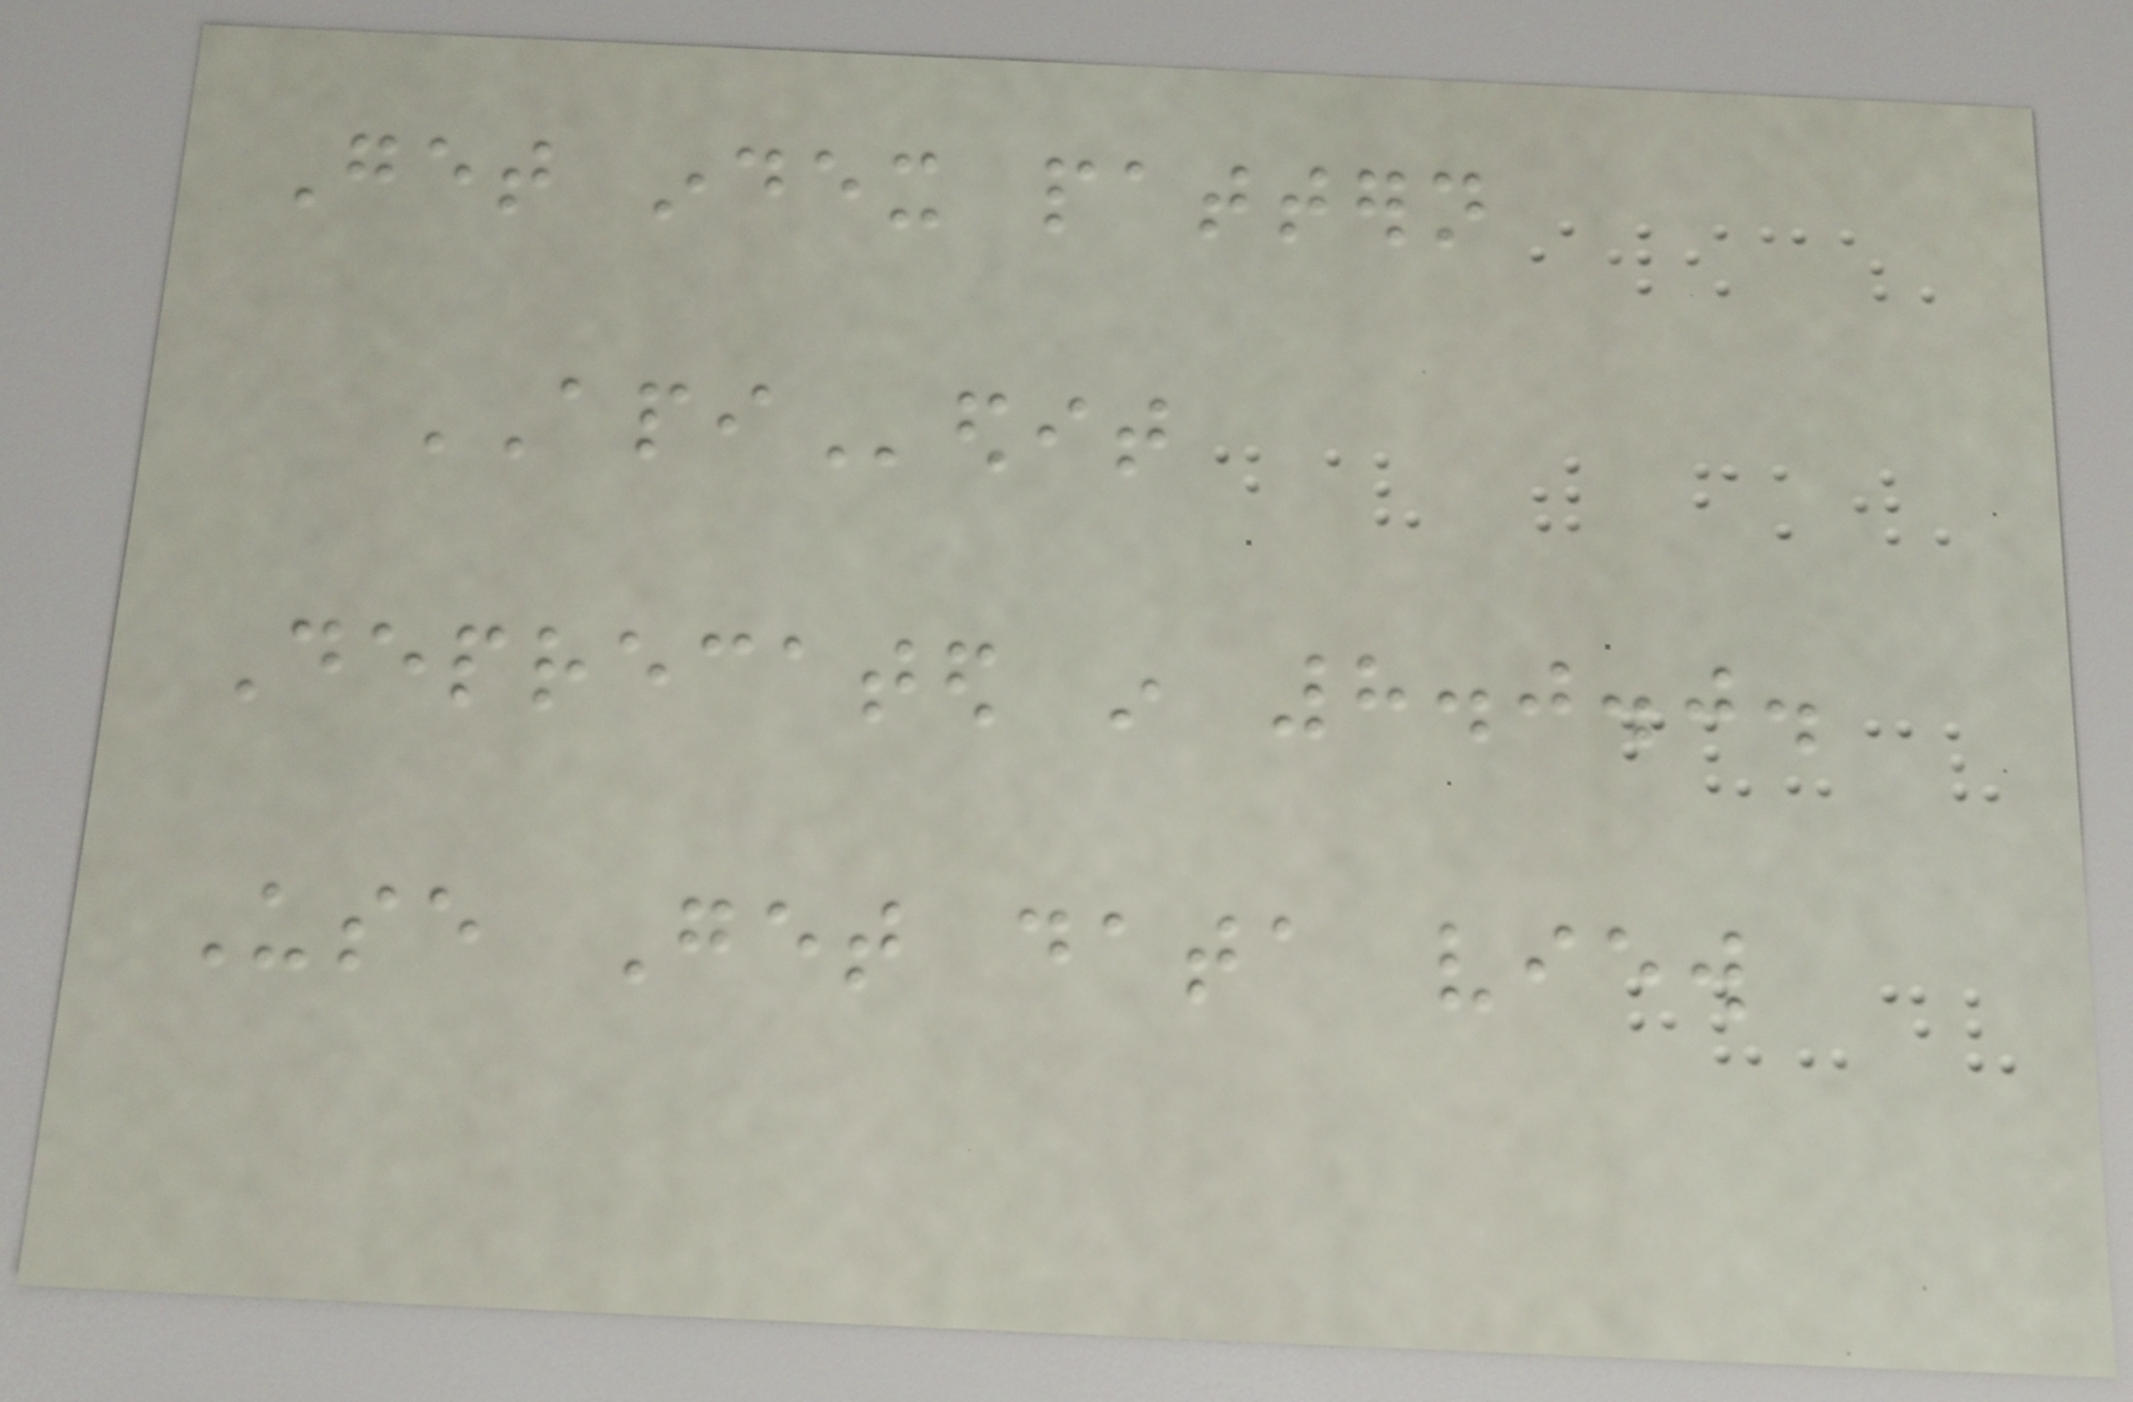Get index pattern
APIedit
Deprecated in 8.0.0.
Use Get data view
